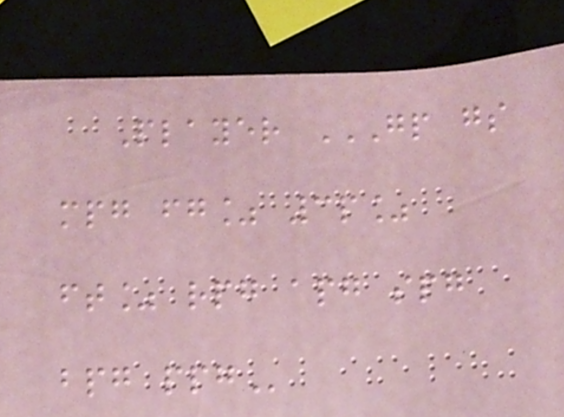Player GP GS
MPG FG% 3P%
FT% RPG APG SPG
BPG PPG
